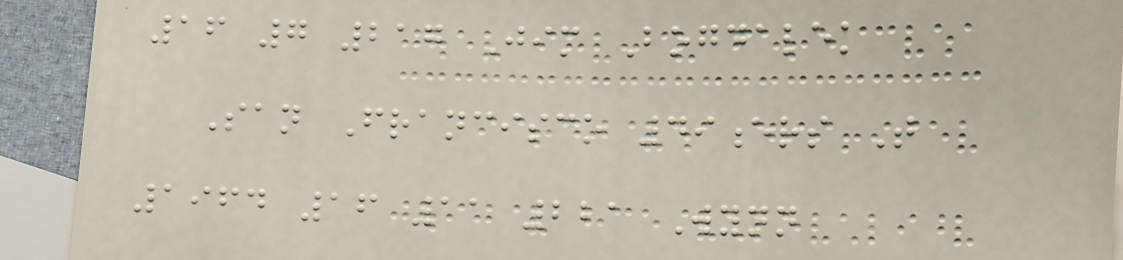16 7 217 Jim Bogdalek
San Francisco 49ers T
1964 16 11 221 Wynn
